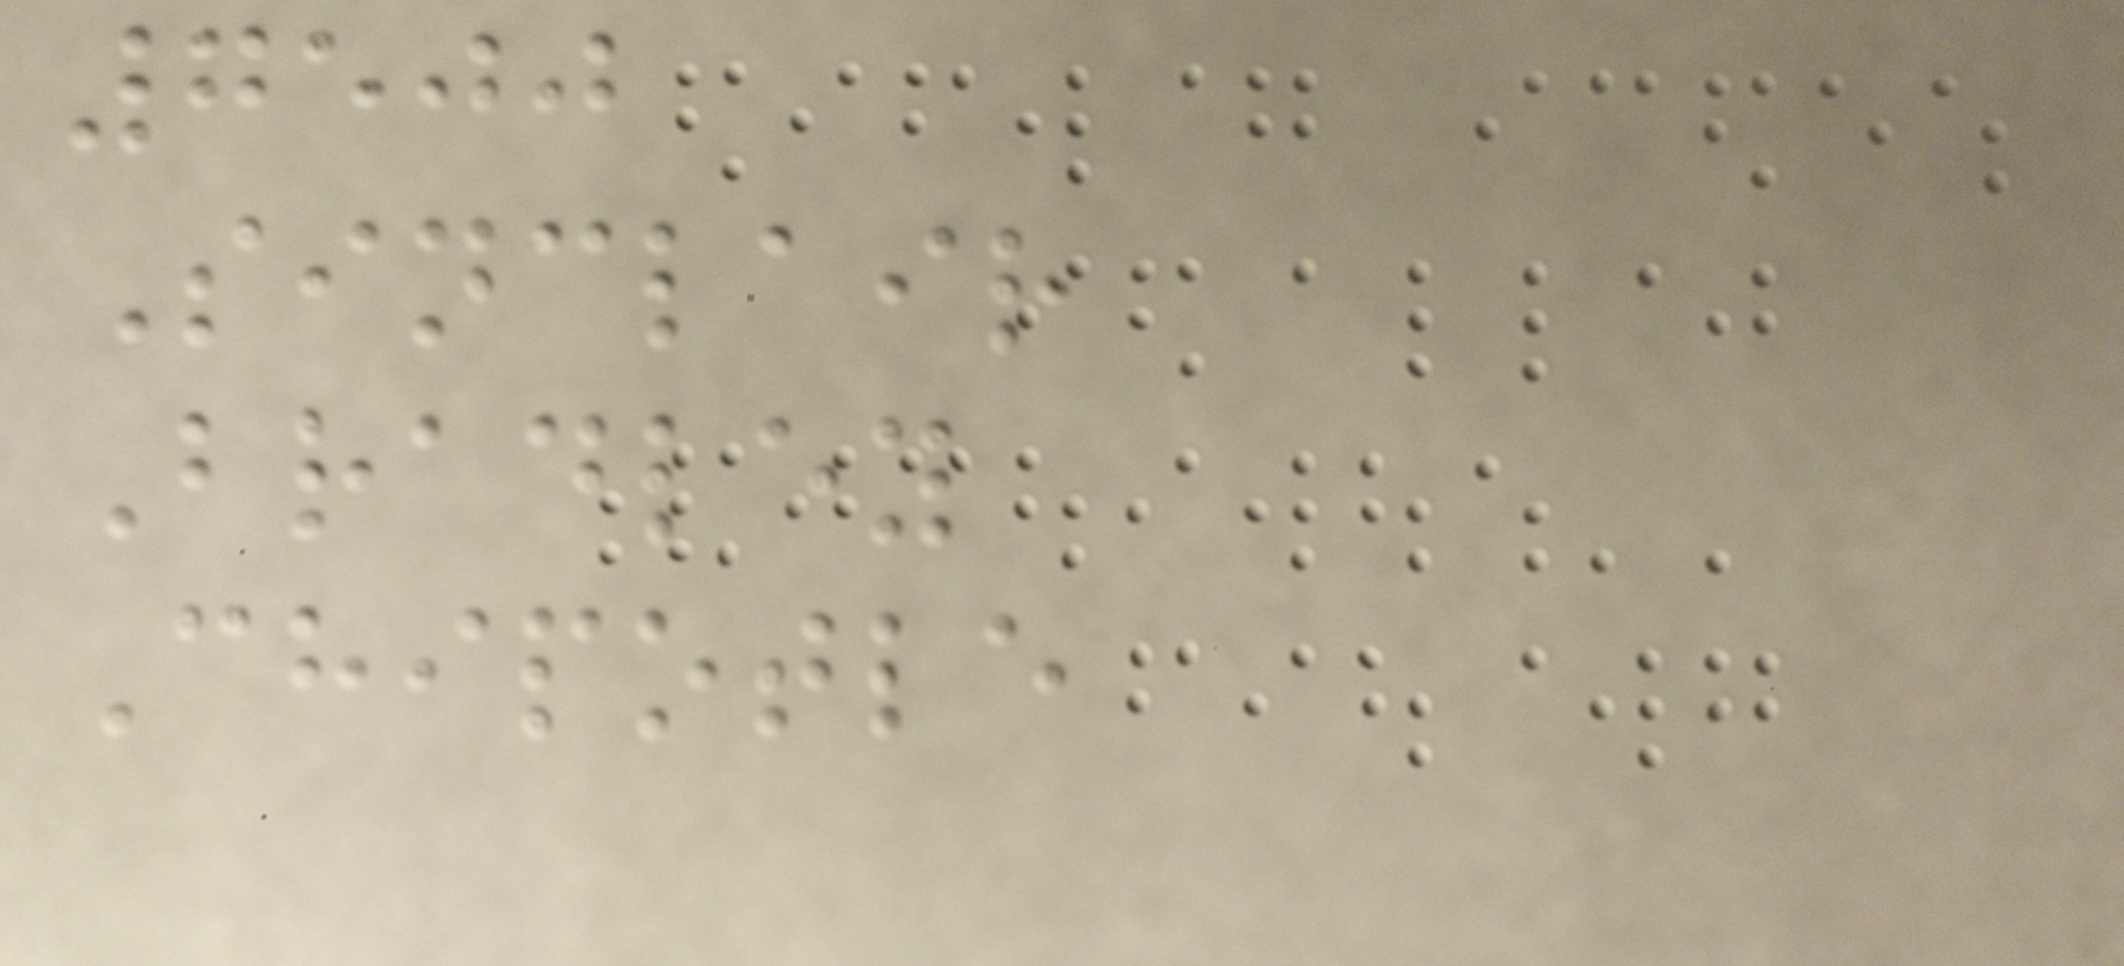7500
Sinclair
Bradley
Chipotle
